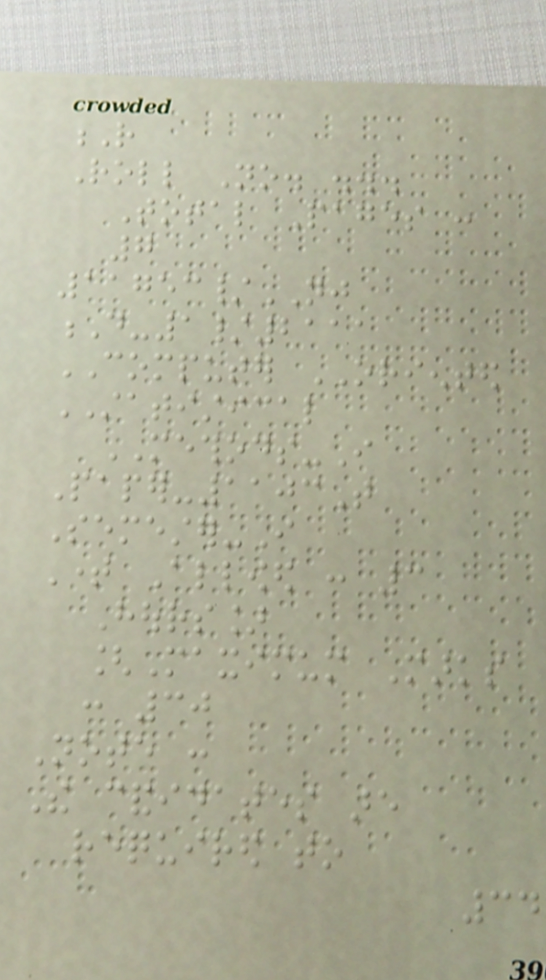R
Roll No. ...
Total Pages :
7
11753/NJ
D-1/2111
COMPUTER ORIENTED
STATISTICAL
METHODS-I
Paper-1103T
Semester-I
Time Allowed : 3
Hours]
[Maximum Marks
: 30
Note :
The candidates are
required to
34
